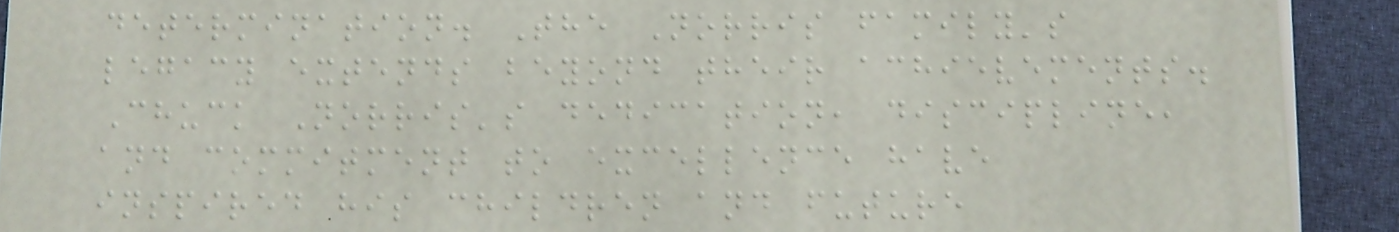determination. The Norris family's
legacy extends beyond their achievements.
Chuck Norris's dedication, discipline,
and commitment to excellence have
inspired his children and future
